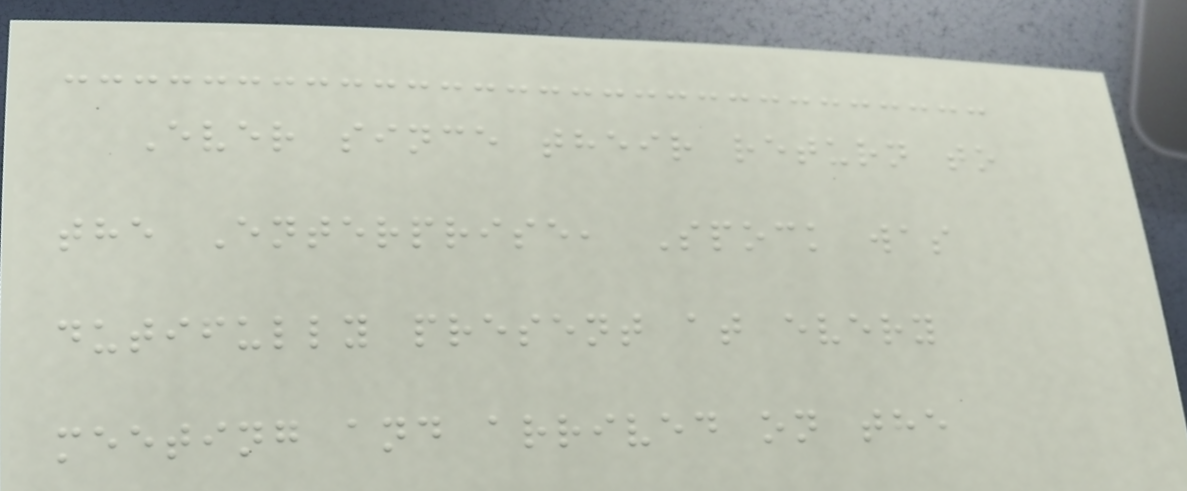Ever since their return to
the Enterprise, Spock was
dutifully present at every
meeting and arrived on the
